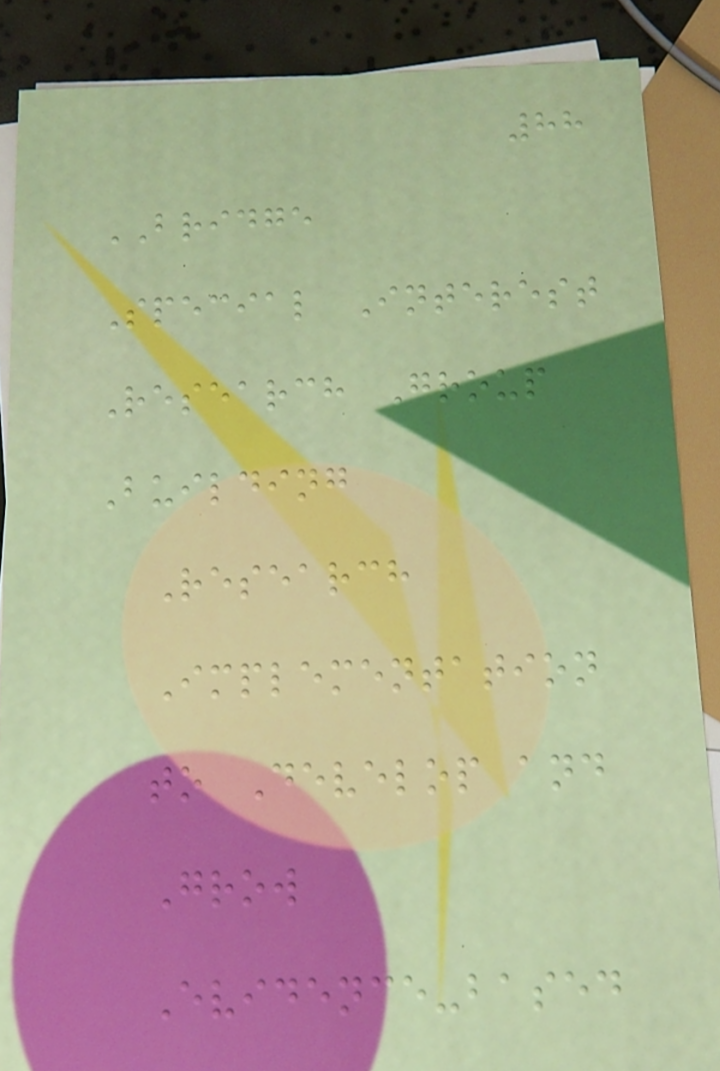88
BRIDGE
Special Interest
Research Group
Building
Research
Implementation
to Develop and
Grow
Evidence-based
